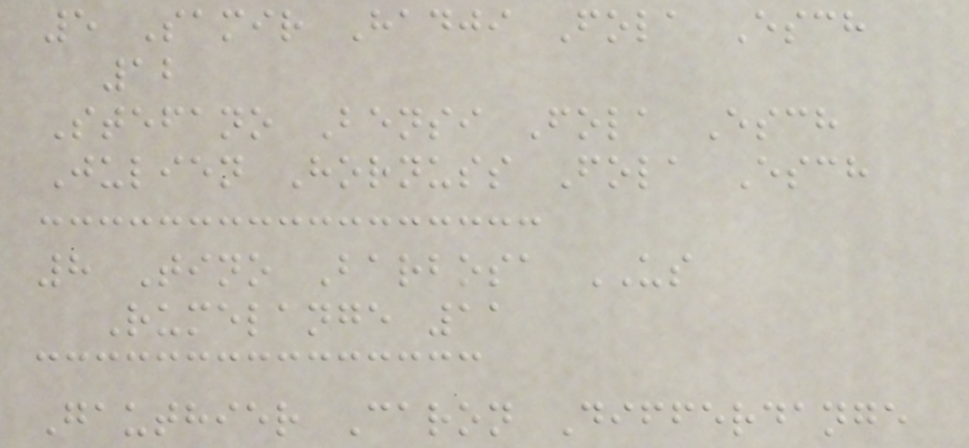5 Samir Hadji Fola Esch
12
Stefano Bensi Fola Esch
Julien Hornuss Fola Esch
8 Tino Barbosa US
Rumelange 11
Gauthier Caron Differdange
